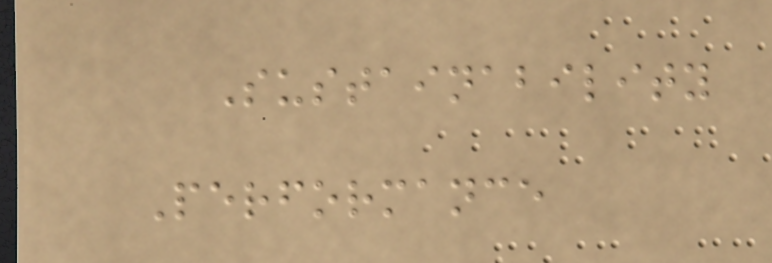Sustainability
Performance
